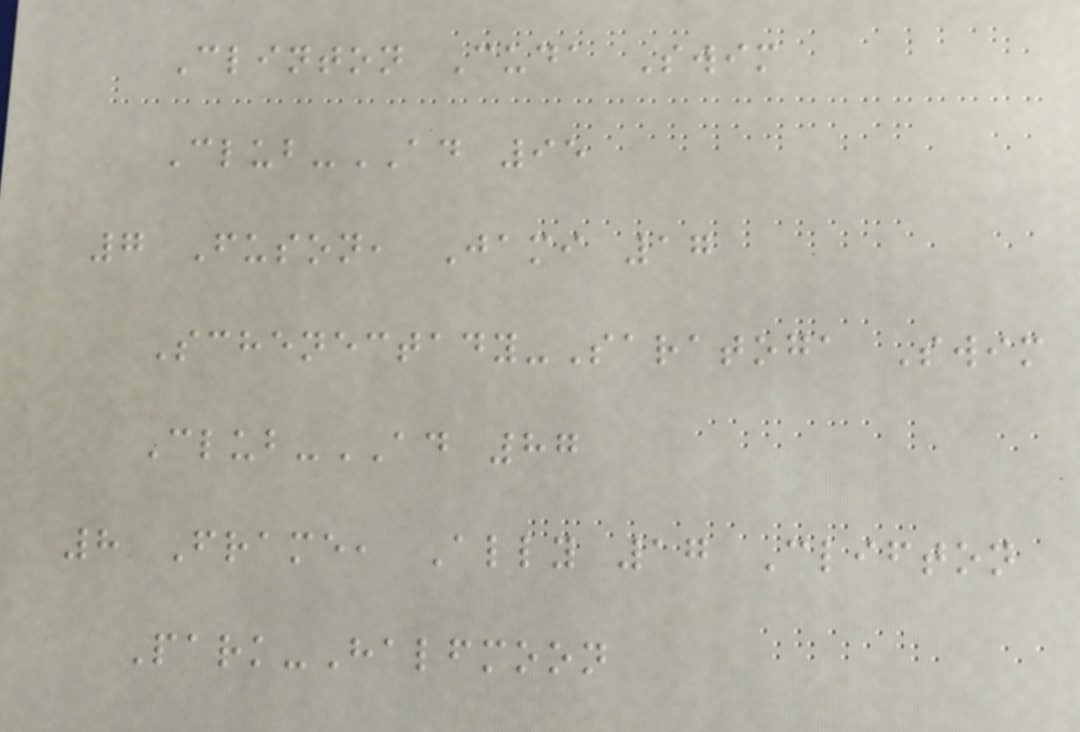Clinton Cuda Swim
Club-AD 95
7 Fuson, Jami 17
Schenectady-Saratoga Swim
Club-AD 87
8 Frame, Ally 17 Clifton
Park-Halfmoon
